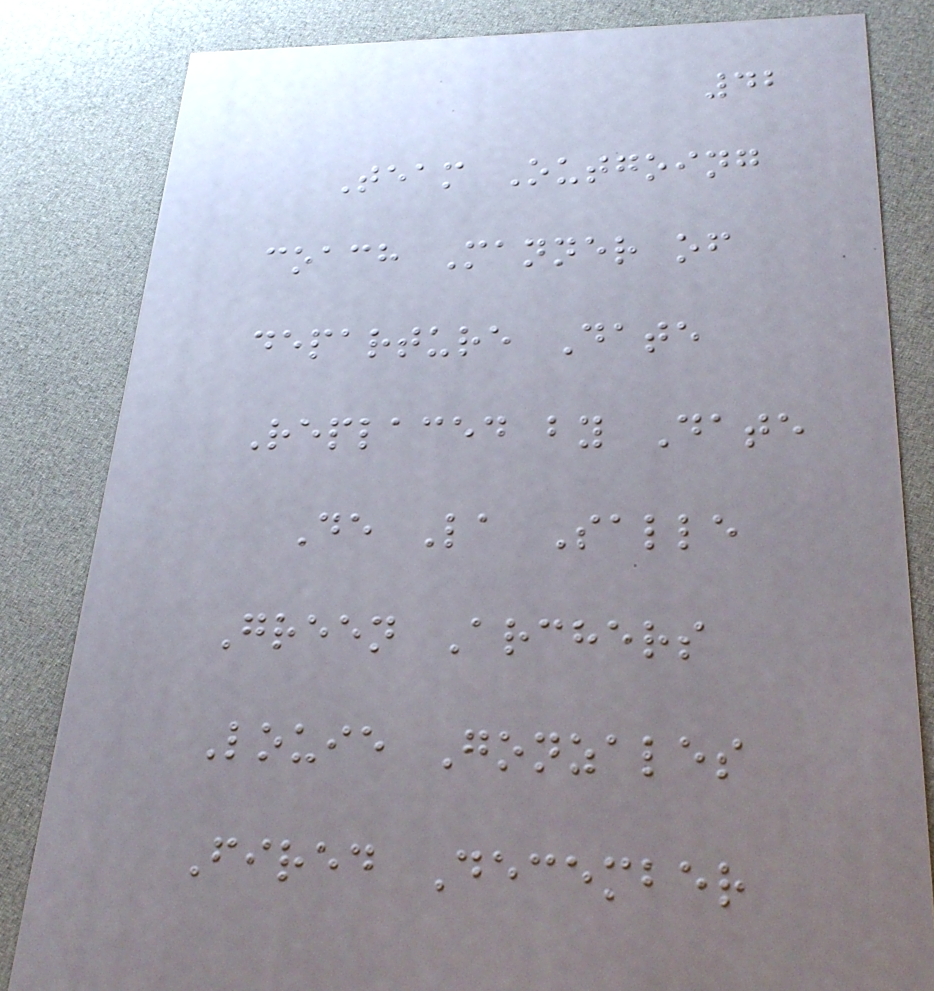42
Team Outgoing
coach Manner of
departure Date
Replaced by Date
De La Salle
Green Archers
Louie Gonzales
Fired December
